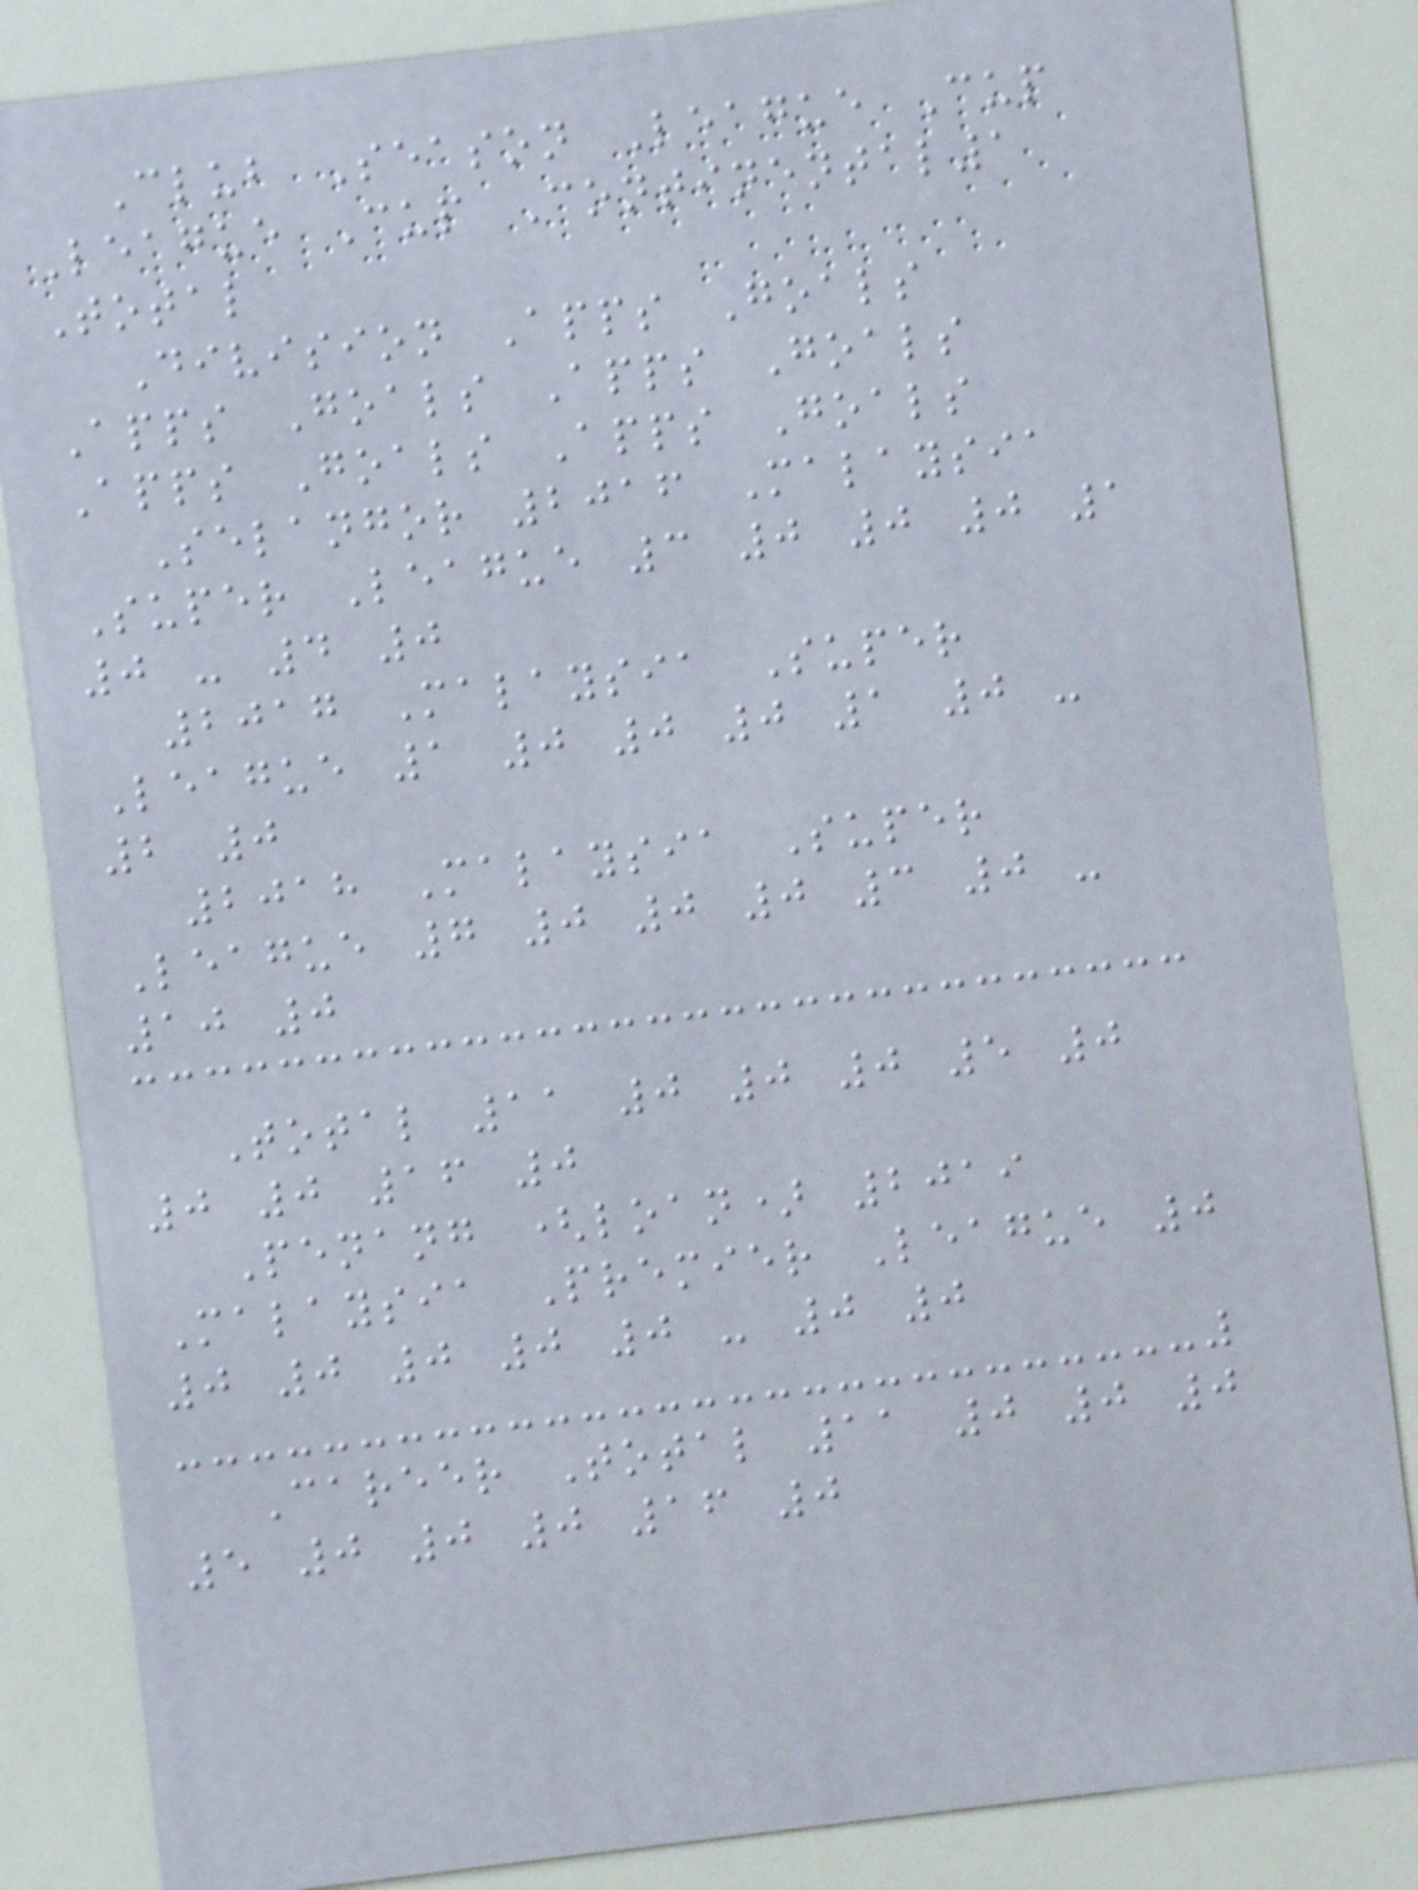Club Season League Cup
League Cup Continental1
Total
Division Apps Goals
Apps Goals Apps Goals
Apps Goals Apps Goals
Selangor 2016 Malaysia
Super League 3 0 0 0 1
0 - 4 0
2017 Malaysia Super
League 1 0 0 0 1 0 -
2 0
2018 Malaysia Super
League 7 0 0 0 3 0 -
10 0
Total 11 0 0 0 5 0
0 0 16 0
Penang (loan) 2019
Malaysia Premier League 0
0 0 0 0 0 - 0 0
Career Total 11 0 0 0
5 0 0 0 16 0
